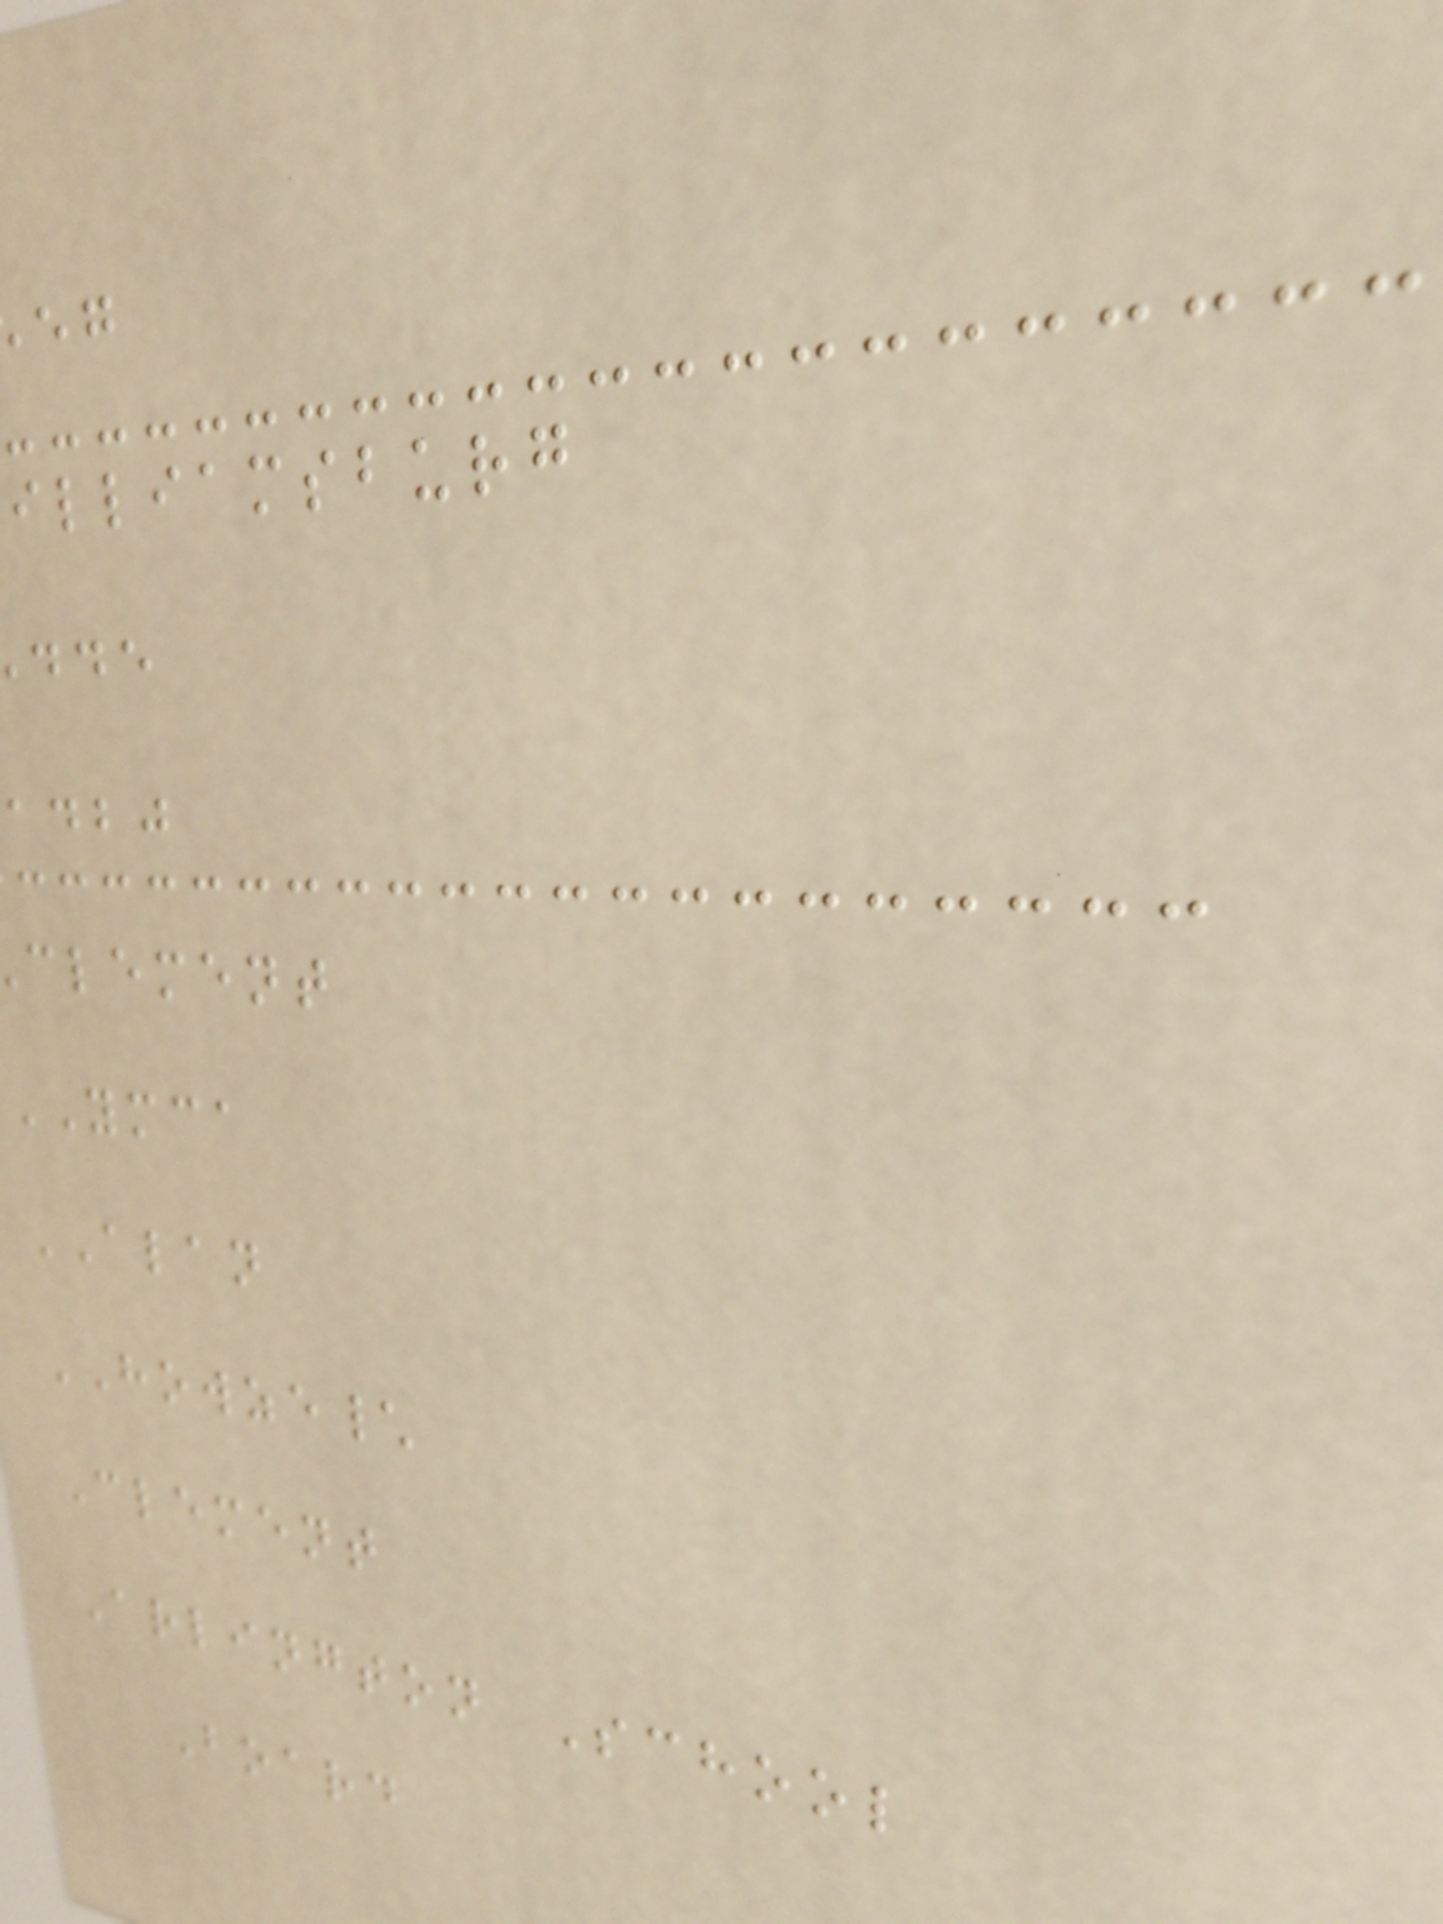illiamsburg
adbj
clement
YMCA
ALAN
HOWZE\
Clement
Arlington School
Board
